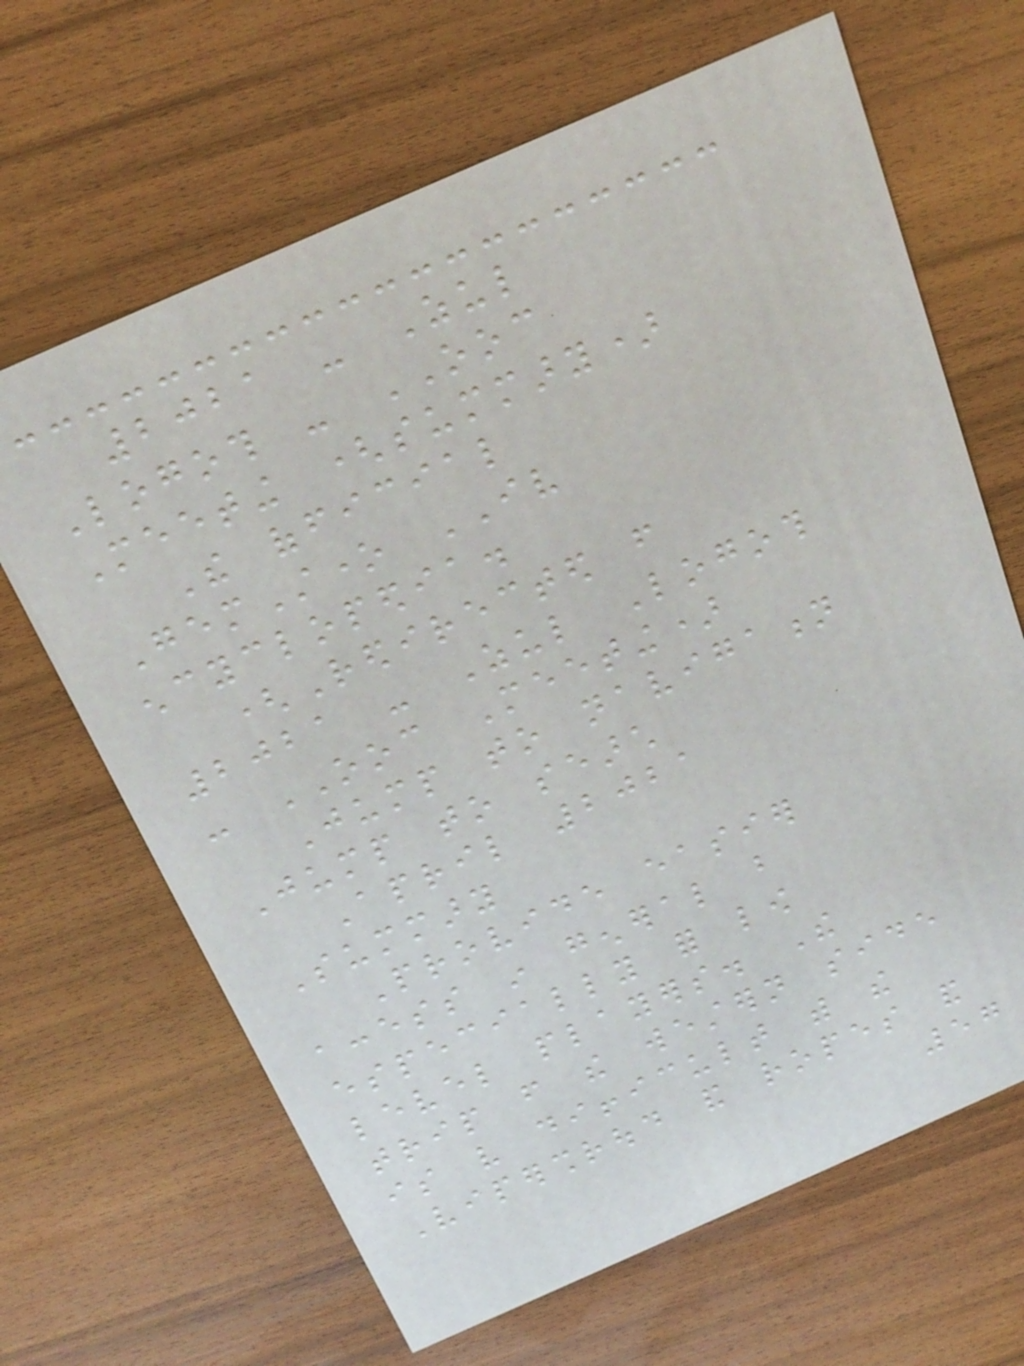2021 - Zul
Logoth - OOC
Meeting (summary)
The official
GemStone IV
encyclopedia.
(Redirected from
2021 - Zul Logoth
- OOC Meeting)
Jump to navigation
Jump to search
April 2021
Summary
Provide easier
access in general but
especially for low
level players. The
trip from the western side
is very difficult with the
Vipershroud and ropes and
57
